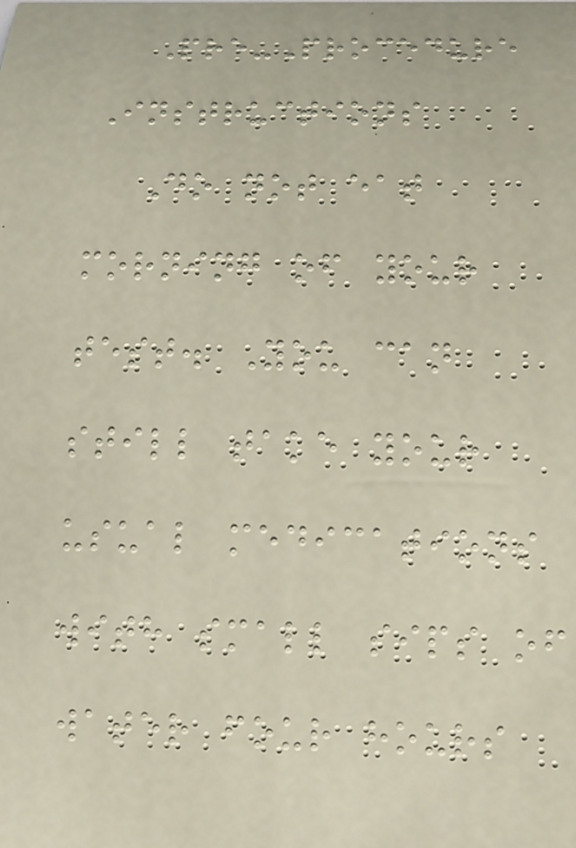Pre-Procedure
Instructions
Do not eat
morning of your
test. You can
still take your
usual medications
with small sips of
water four hours
